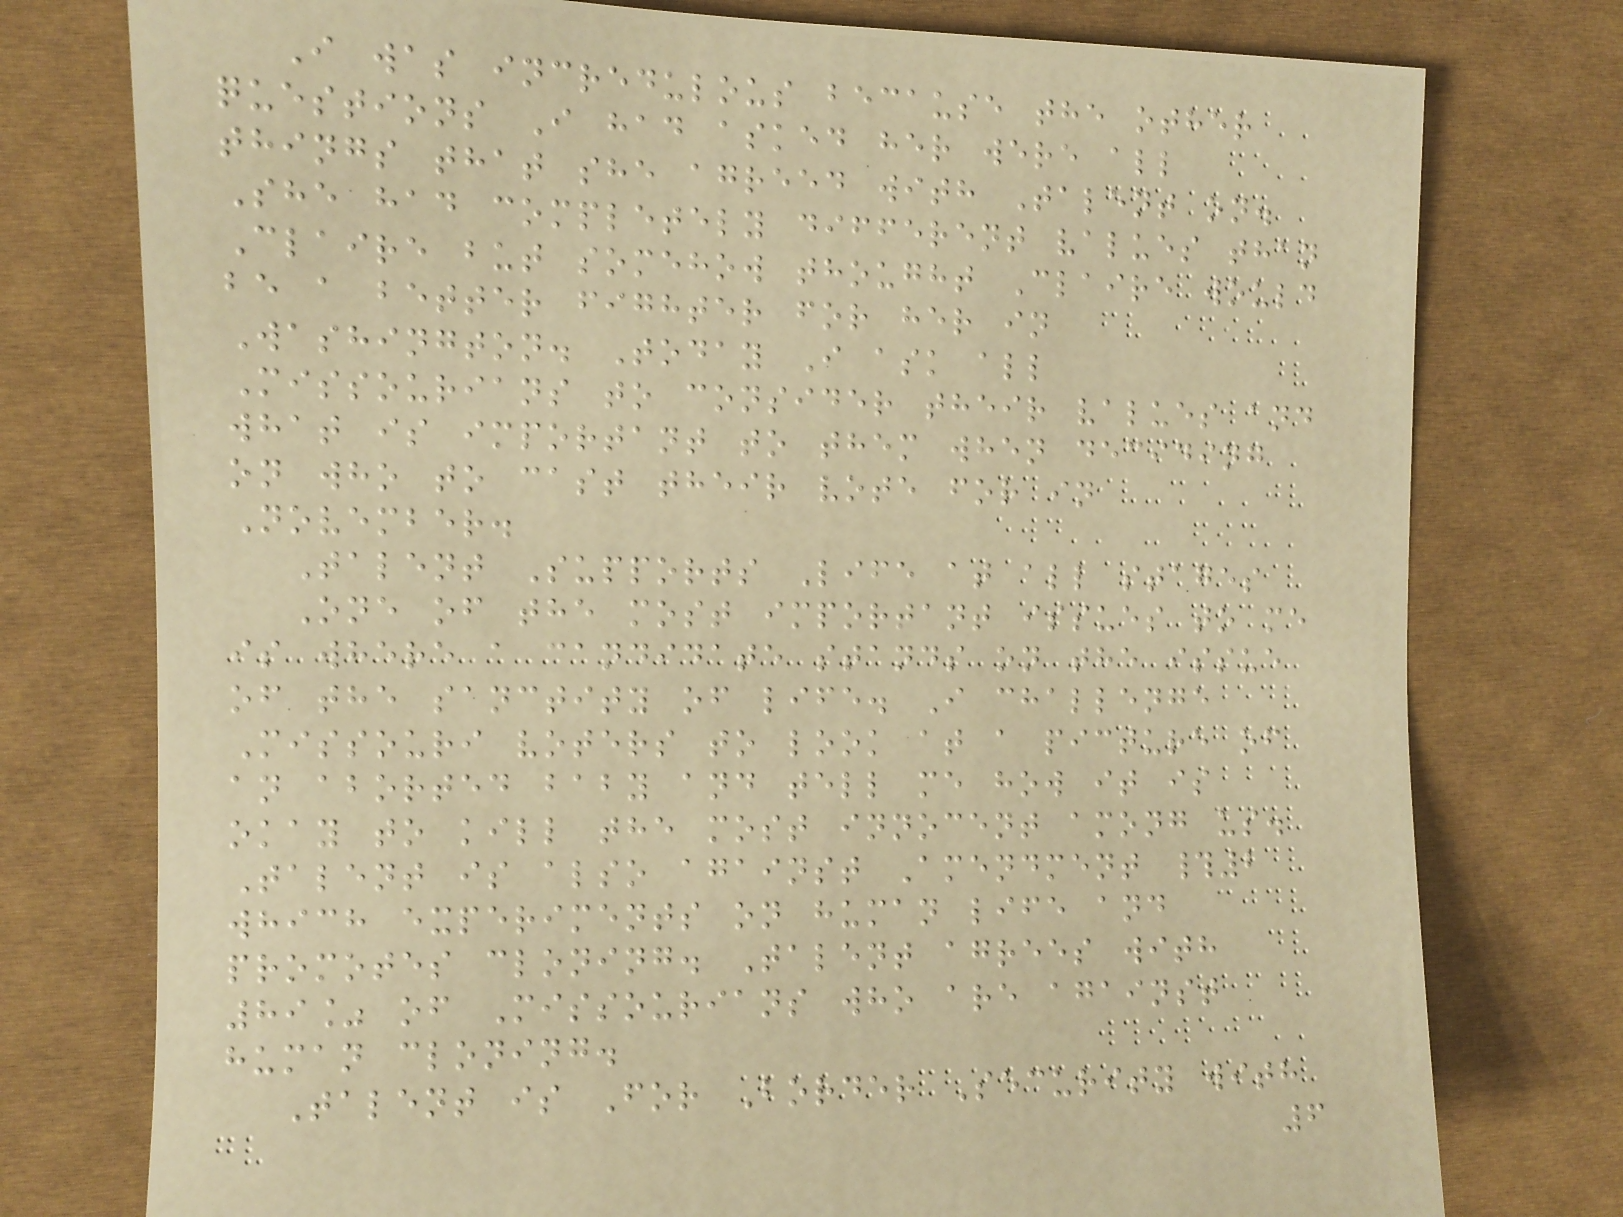I was incredulous because the other
questions I had asked her were all
things that she agreed with Talent on.
She had completely different values than
Claire but somehow thought Claire would
be a better fighter for her in
Washington. Today I ask all
Missourians to consider their values and
what is important to them when deciding
on who to cast their vote for in
November.
Talent Supports Life at all stages
One of the most important issues to me
is where a candidate stands on the issue
of the sanctity of life. I challenge
Missouri voters to look at a picture of
an aborted baby and tell me how it is
okay to kill the most innocent among us.
Talent is also against Amendment #2
which experiments on human life and
promotes cloning. Talent agrees with
89% of Missourians who are against
human cloning.
Talent is For Border Security with
6
